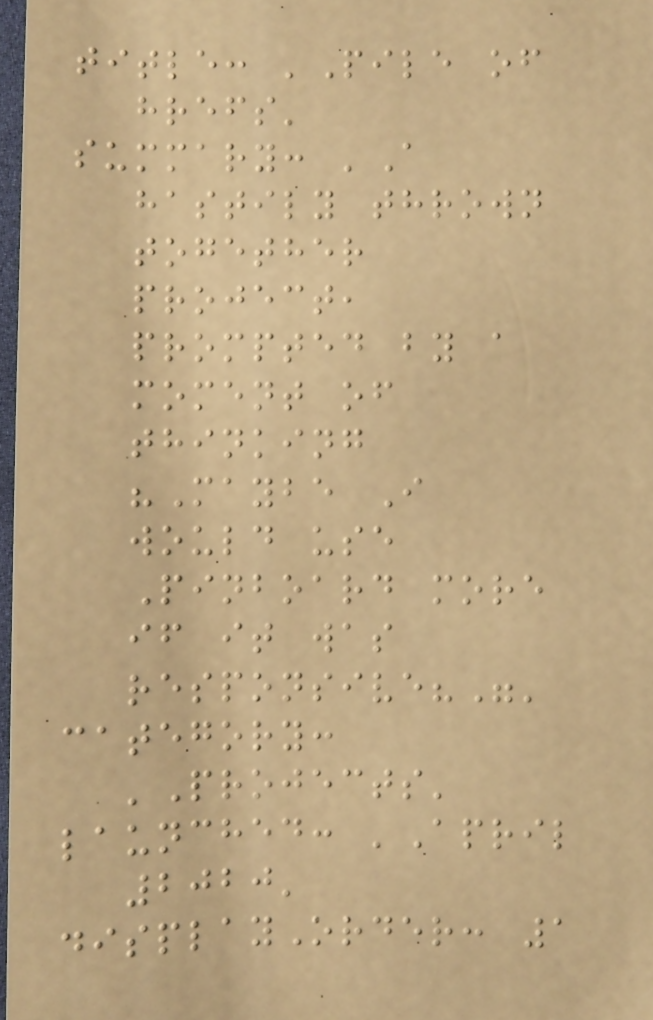title: 'Pile of
hrefs'
summary: 'A
hastily thrown
together
project,
prompted by a
moment of
thinking
"Maybe I
would use
Pinboard more
if it was
responsive?"'
category:
'Projects'
launched: 'April
2020'
displayOrder: 1
